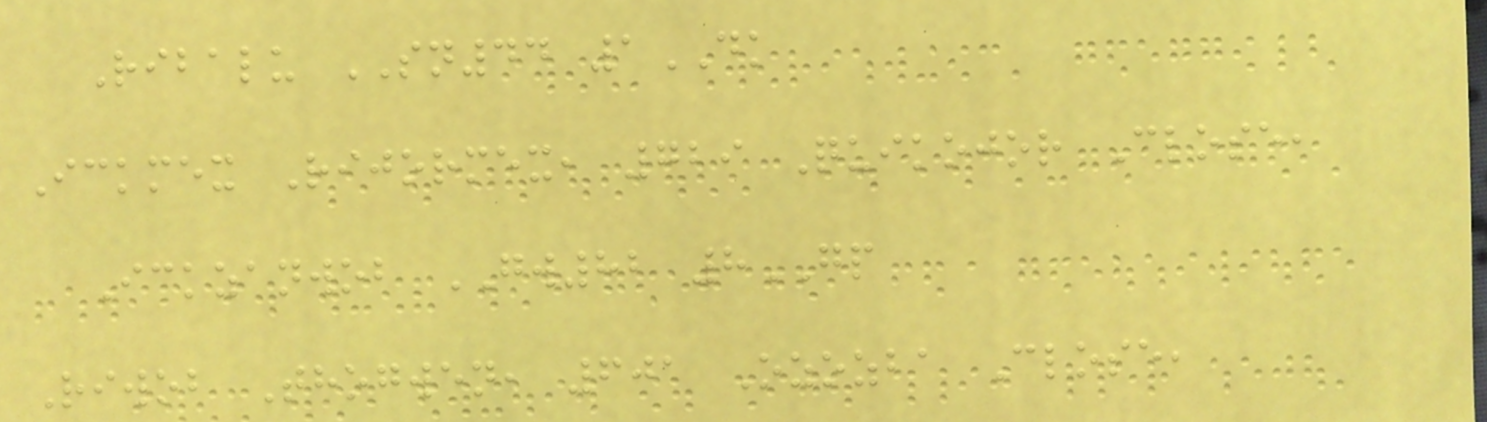Ribalu SN44 1DK
Ickmex Rijormex, 729 Quikojor Close,
Ickzanwob GW82 8GP
Riwob Thogwen, 601 Ozozba Close,
